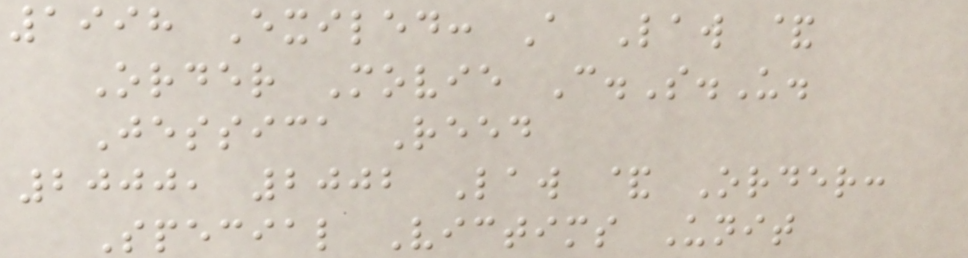1998 Exiled: A Law &
Order Movie C.S.U.
Jessica Reed
2000, 2002 Law & Order:
Special Victims Unit
